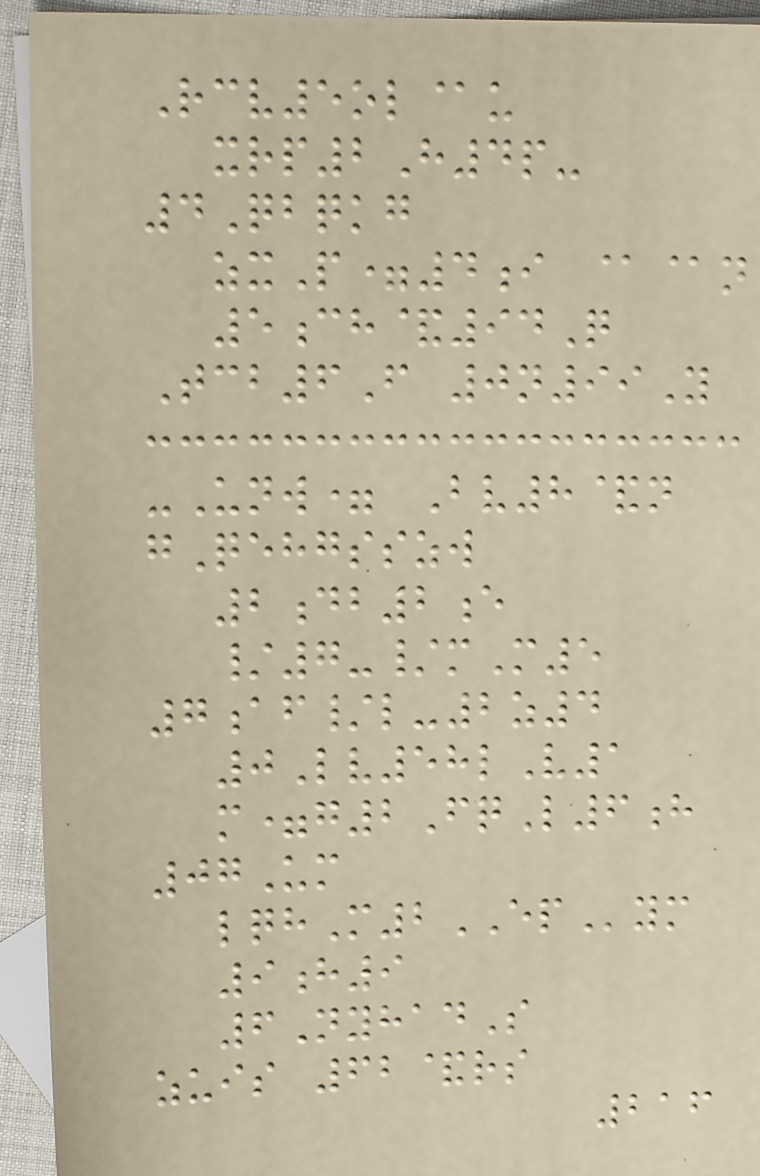Rcv5ol@u
xrp2H4p-
4Qbqkg
zxP=4i @@n
5ch&94Q
Tcb6F 0n99Y
-Unw= Bv8&n
gQehgsszw
2db2e
/7-/mM5
7af/l-2z4
0Lv58lV1
m=g2FqL6h
07Um
lqhM2EPym
9h9
6NyhadS
zuis 62&rs
216
